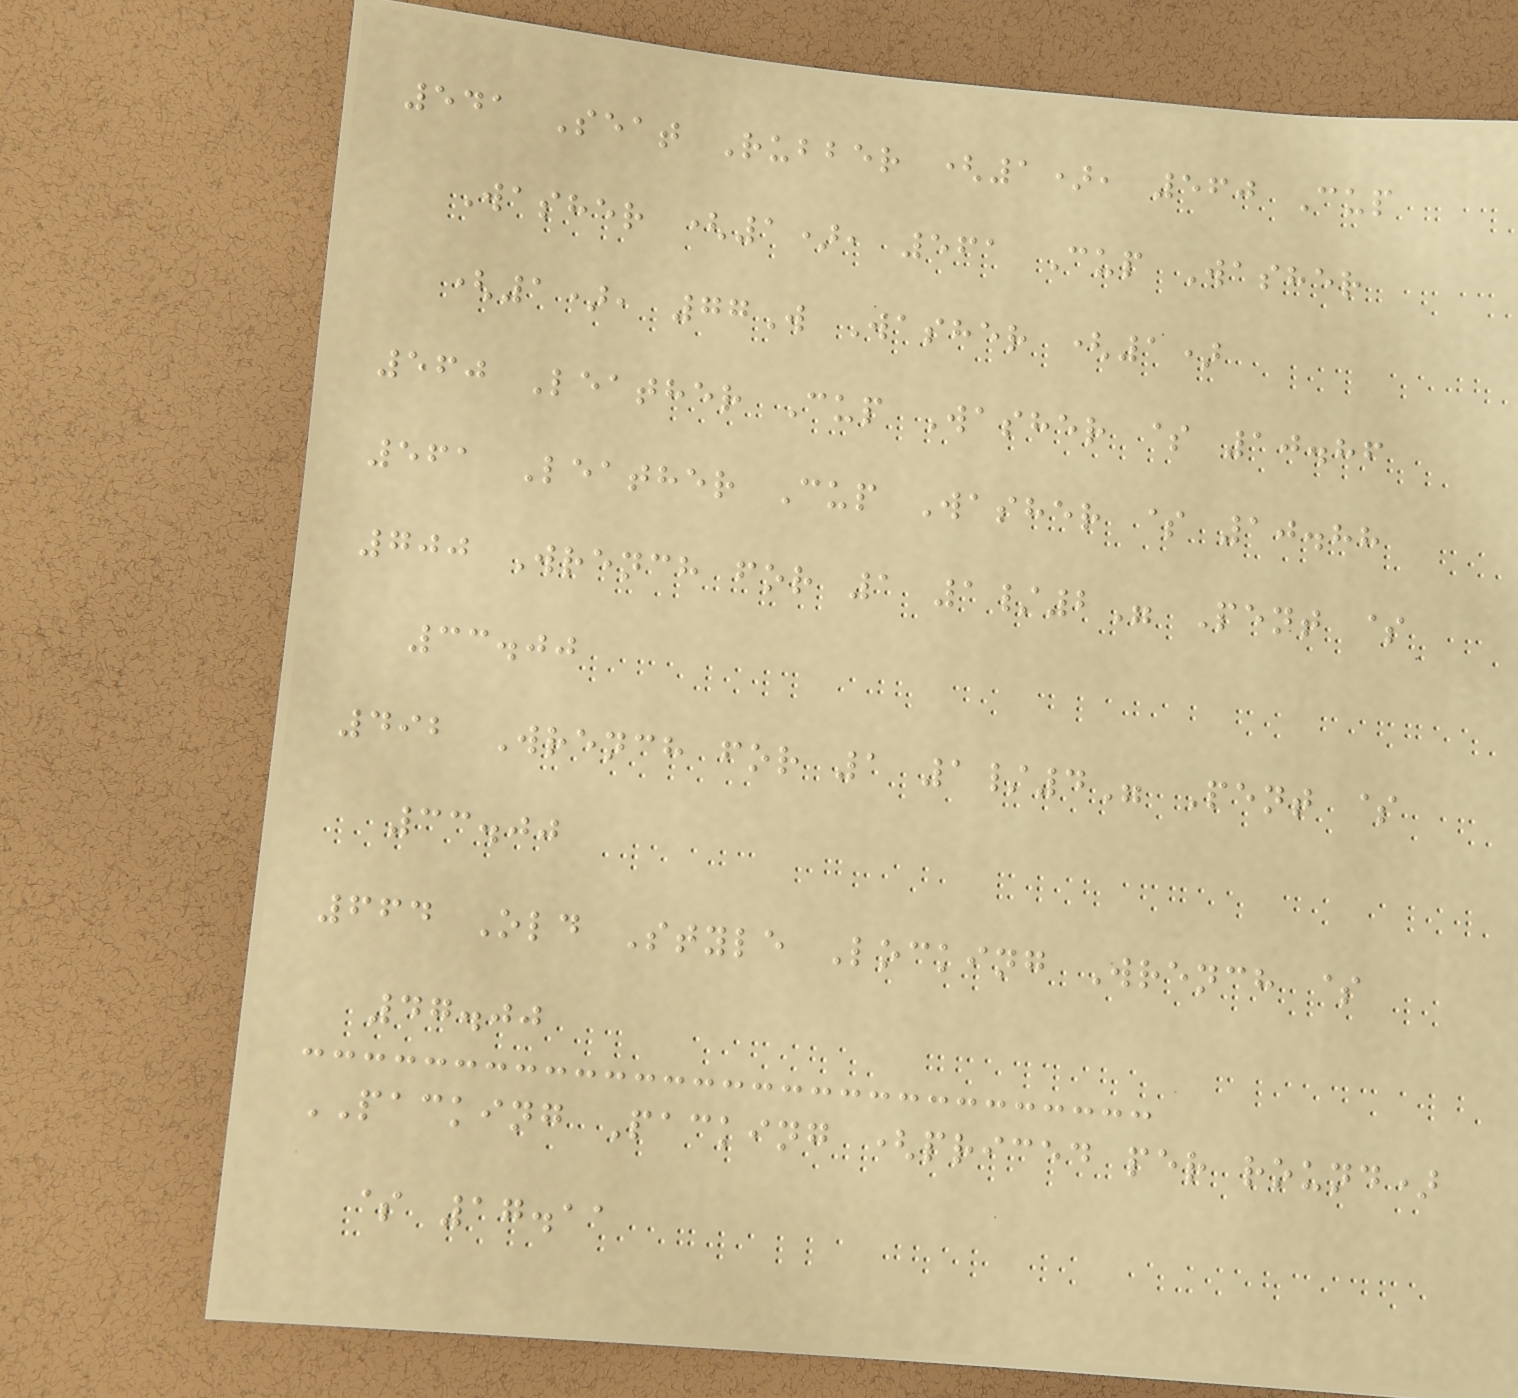541 Seat Rubber (1), 560 Cup
Washer (1), 561 Cup Washer
(1), 77W Washer (1)
560 Leather Cup Washer $ 10.86
561 Leather Cup Washer $ 10.88
700 Wrench for 1 1/2" Pent $
33.00
492 Wrench for 1 1/4" Pent $
33.00
664 Old Style Locking Wrench $
47.00
PACKING Packing (priced per round)
$ 17.11
